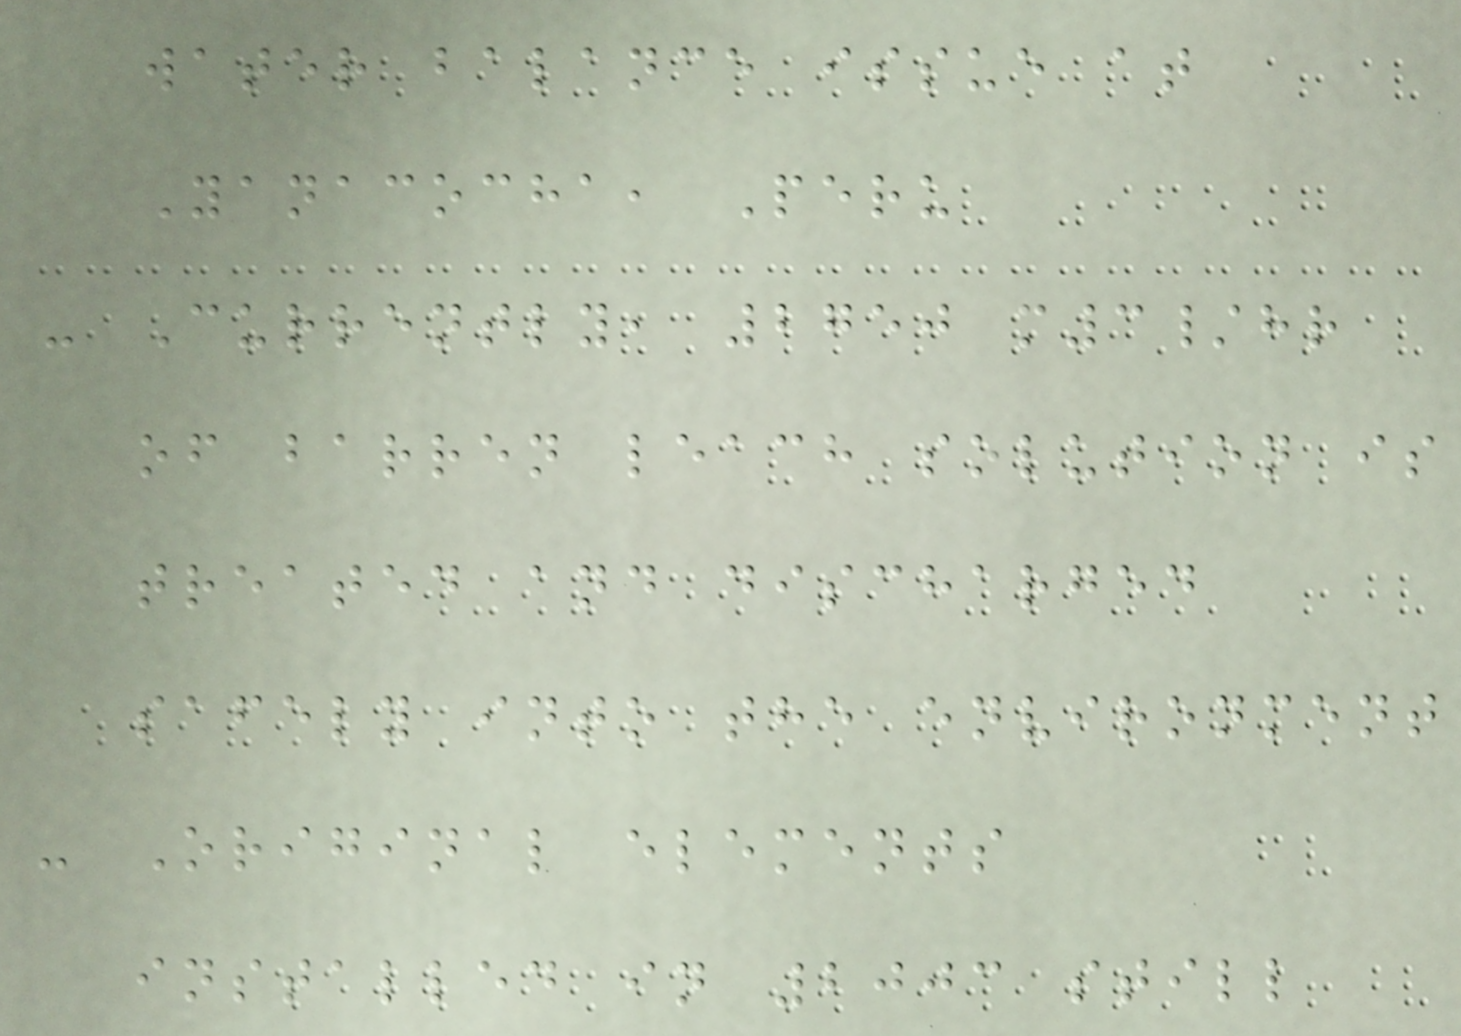water balance issue at
Yanacocha, Peru
- Currently, 2750 m3/hr
of barren leach solution is
treated and discharged
safely into the environment
- Original elements
installed in 2003 still
